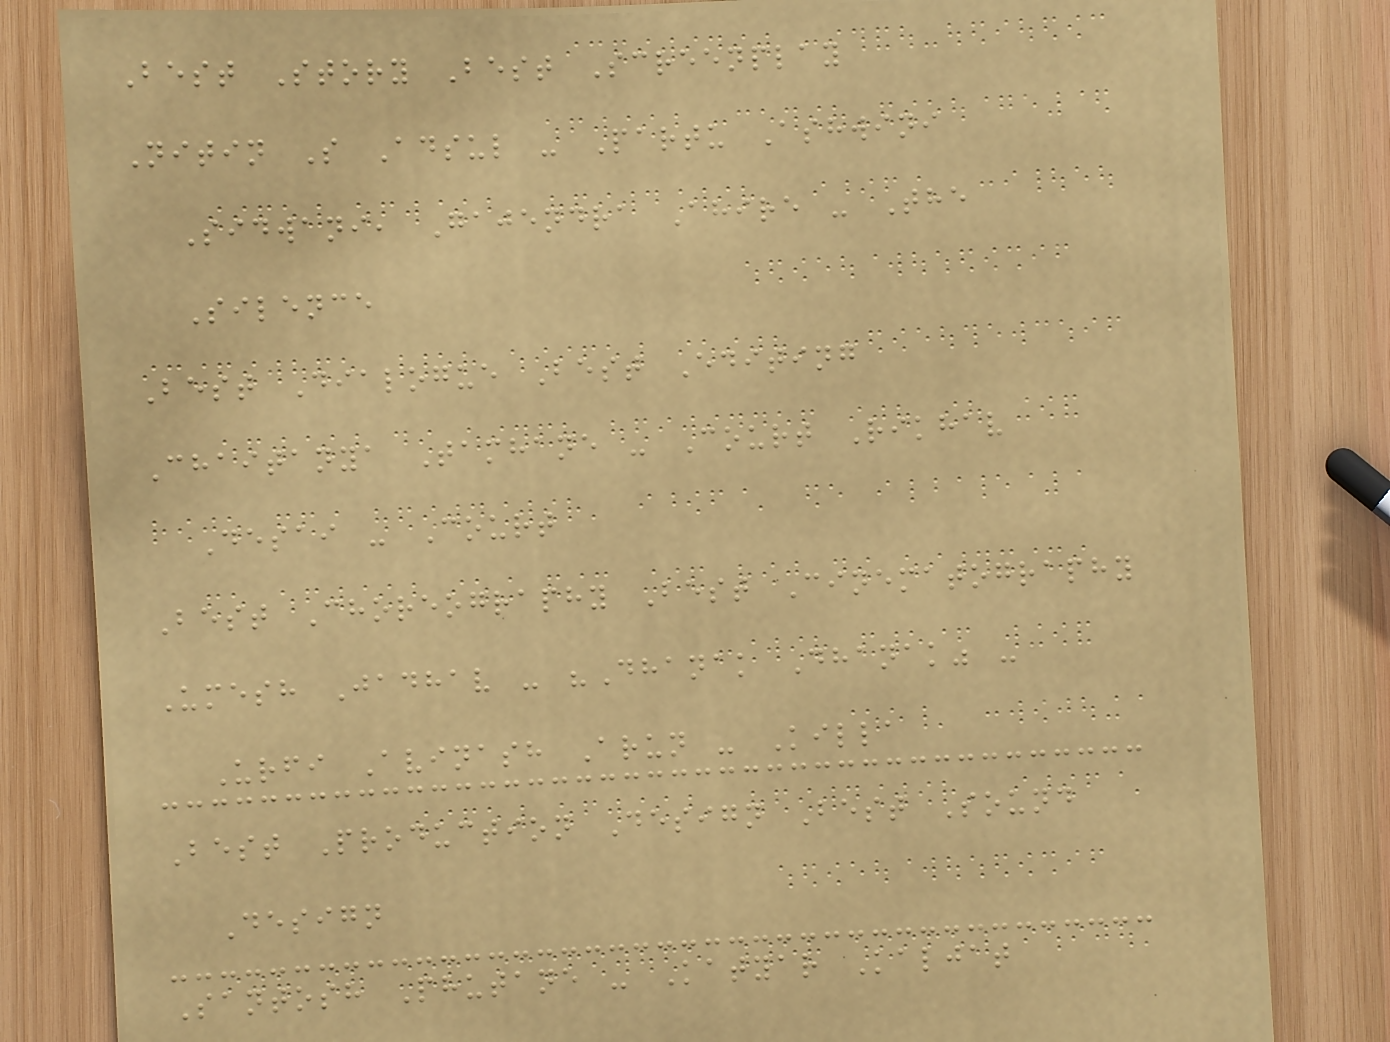Best Story Best Screenplay
Nitin S Adsul - Partu Ashwini
Sidwani, Gajendra Ahire - The
Silence
Best Dialogue Best Editing
Chaitanya Tamhane - Court Rikhav
Desai - Court
Best Choreography Best Cinematography
Umesh Jadhav - "Dhanak Dhanak" -
Urfi Avinash Arun - Killa
Best Production Design Best Sound
Design
Santosh Phutane - Katyar Kaljat
